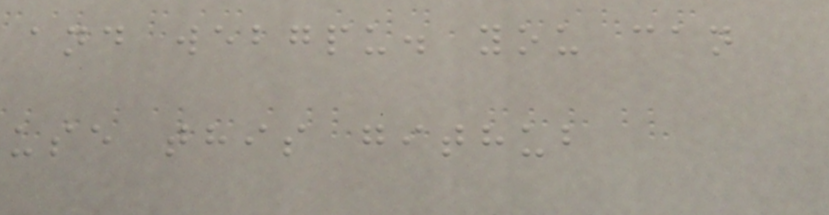and webgpu. you can
use this github
